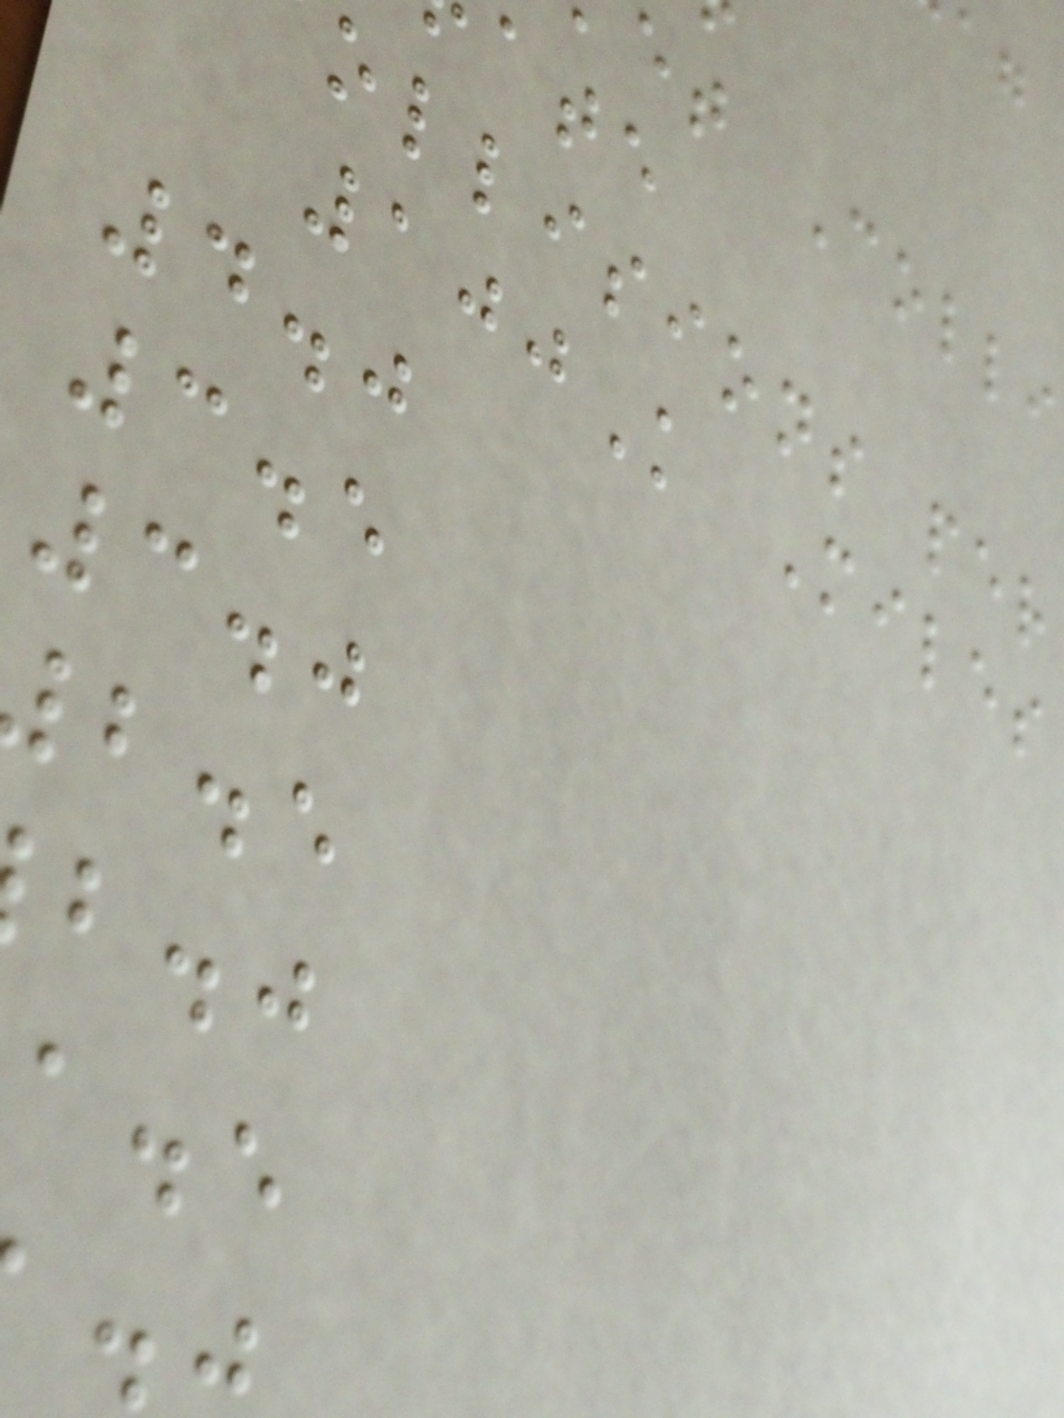et Colli
ollisions per
100K Miles
4.0
3.5
3.0
